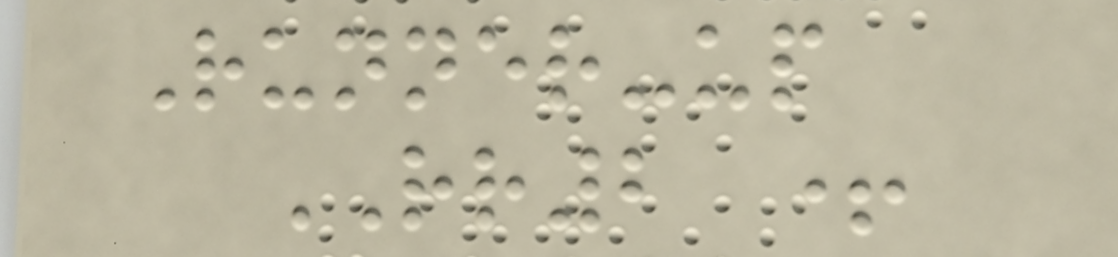Runner-up
RR2 +
